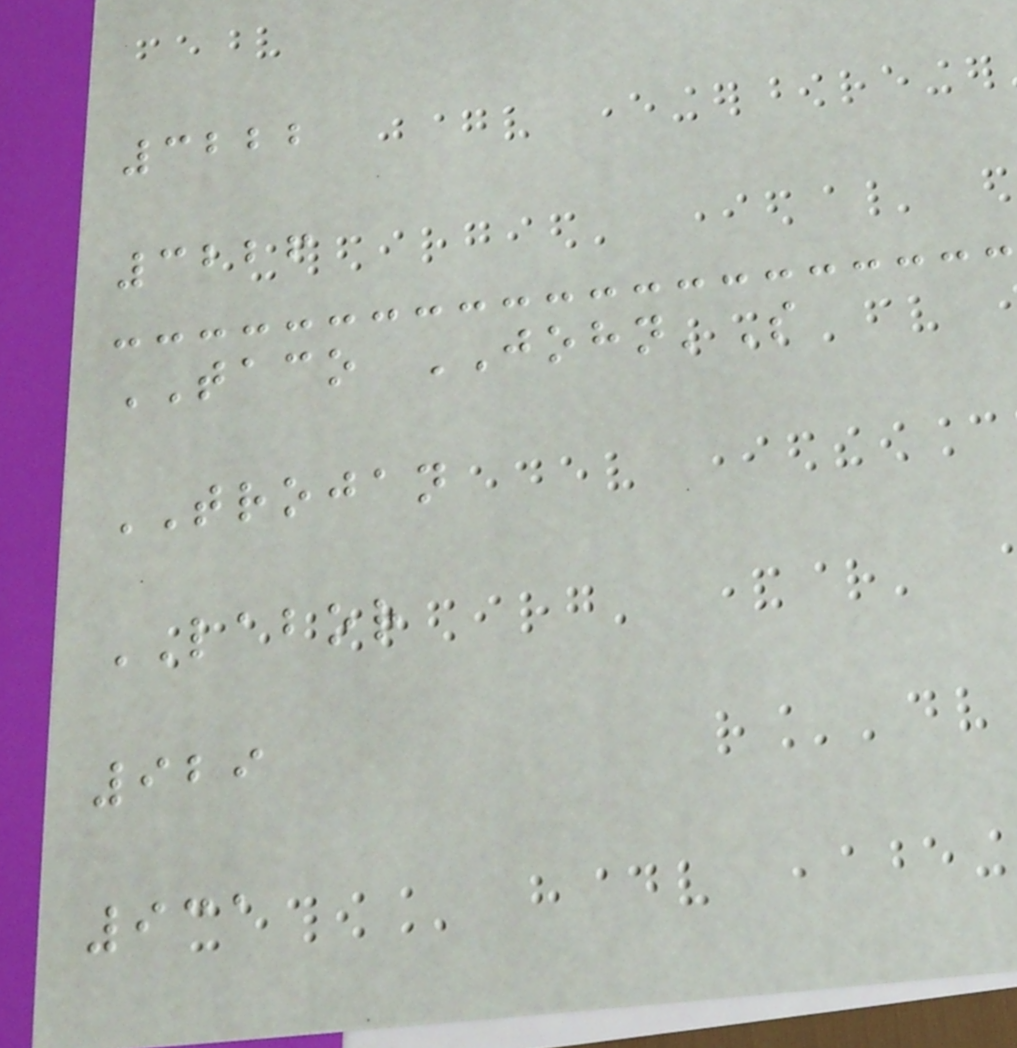3222
3226
TACO JOHN'S
TROJAN
LABOR
929
931
